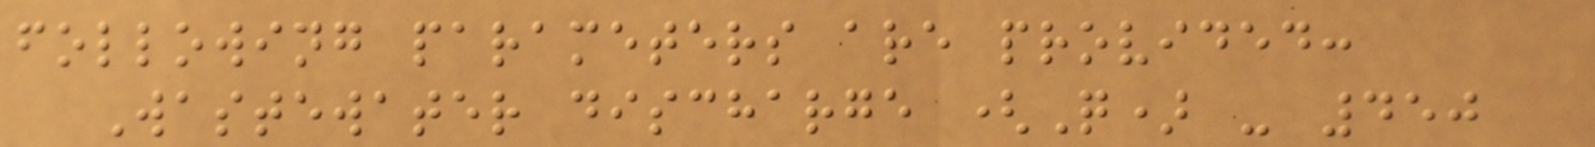following parameters are provided:
Wastewater discharge (Q) - 450
